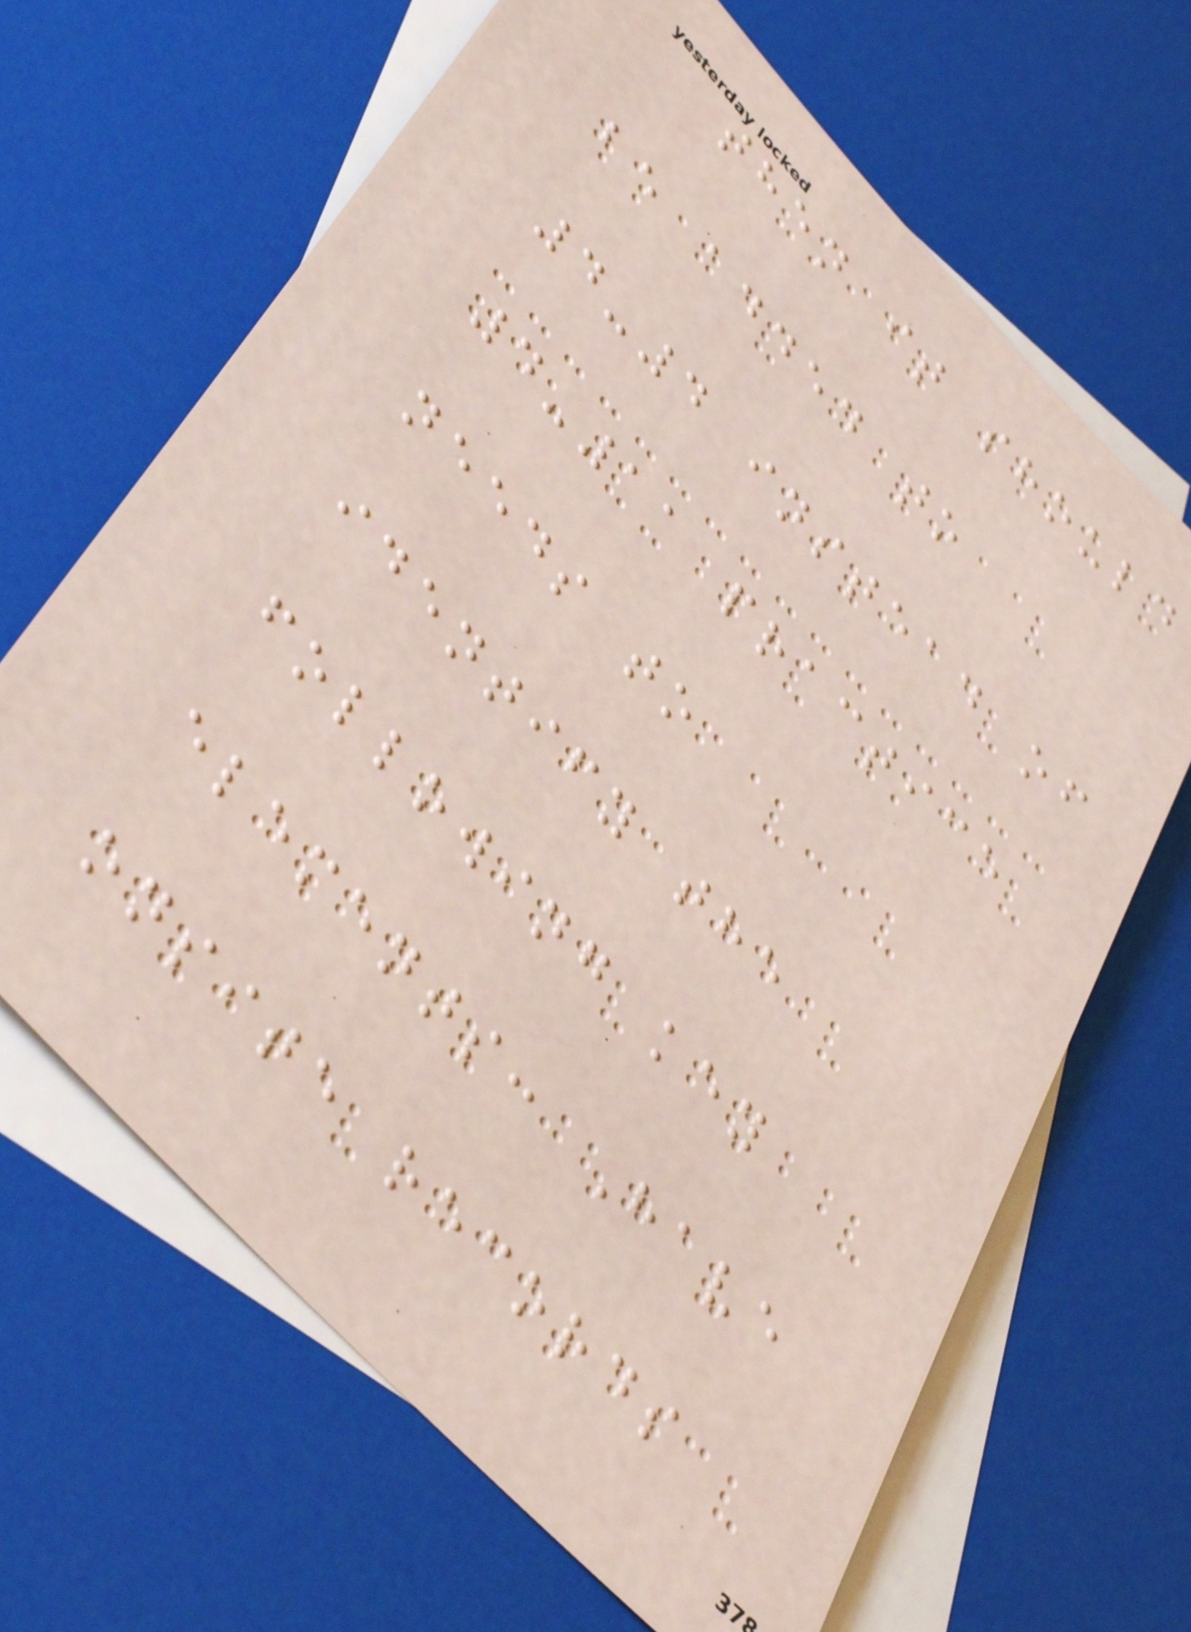then it should
be added to
4-4 instead of
4-11 practice
needs to
identify the
following key
elements: Have
onsite records
